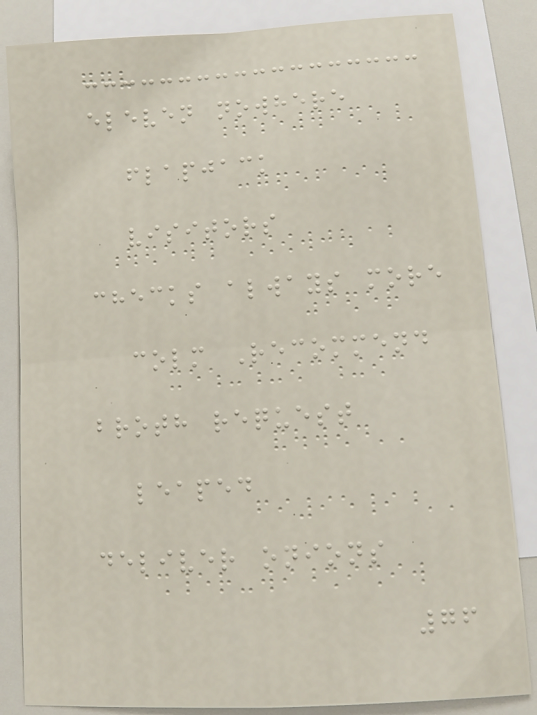eleven nowhere
flapjack
visitors
checks always more
colm Recommend
broth request
leaped
deliver onions
76
